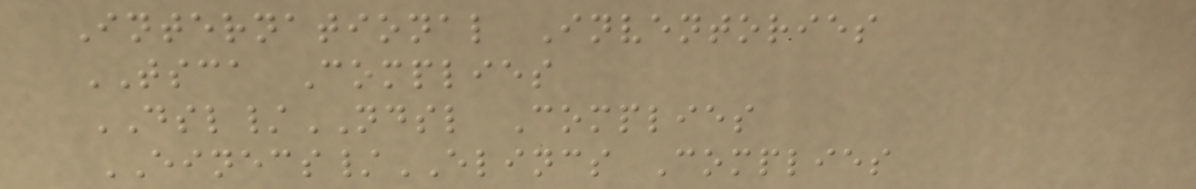International Inventories
TSCA Complies
DSL/NDSL Complies
EINECS/ELINCS Complies
